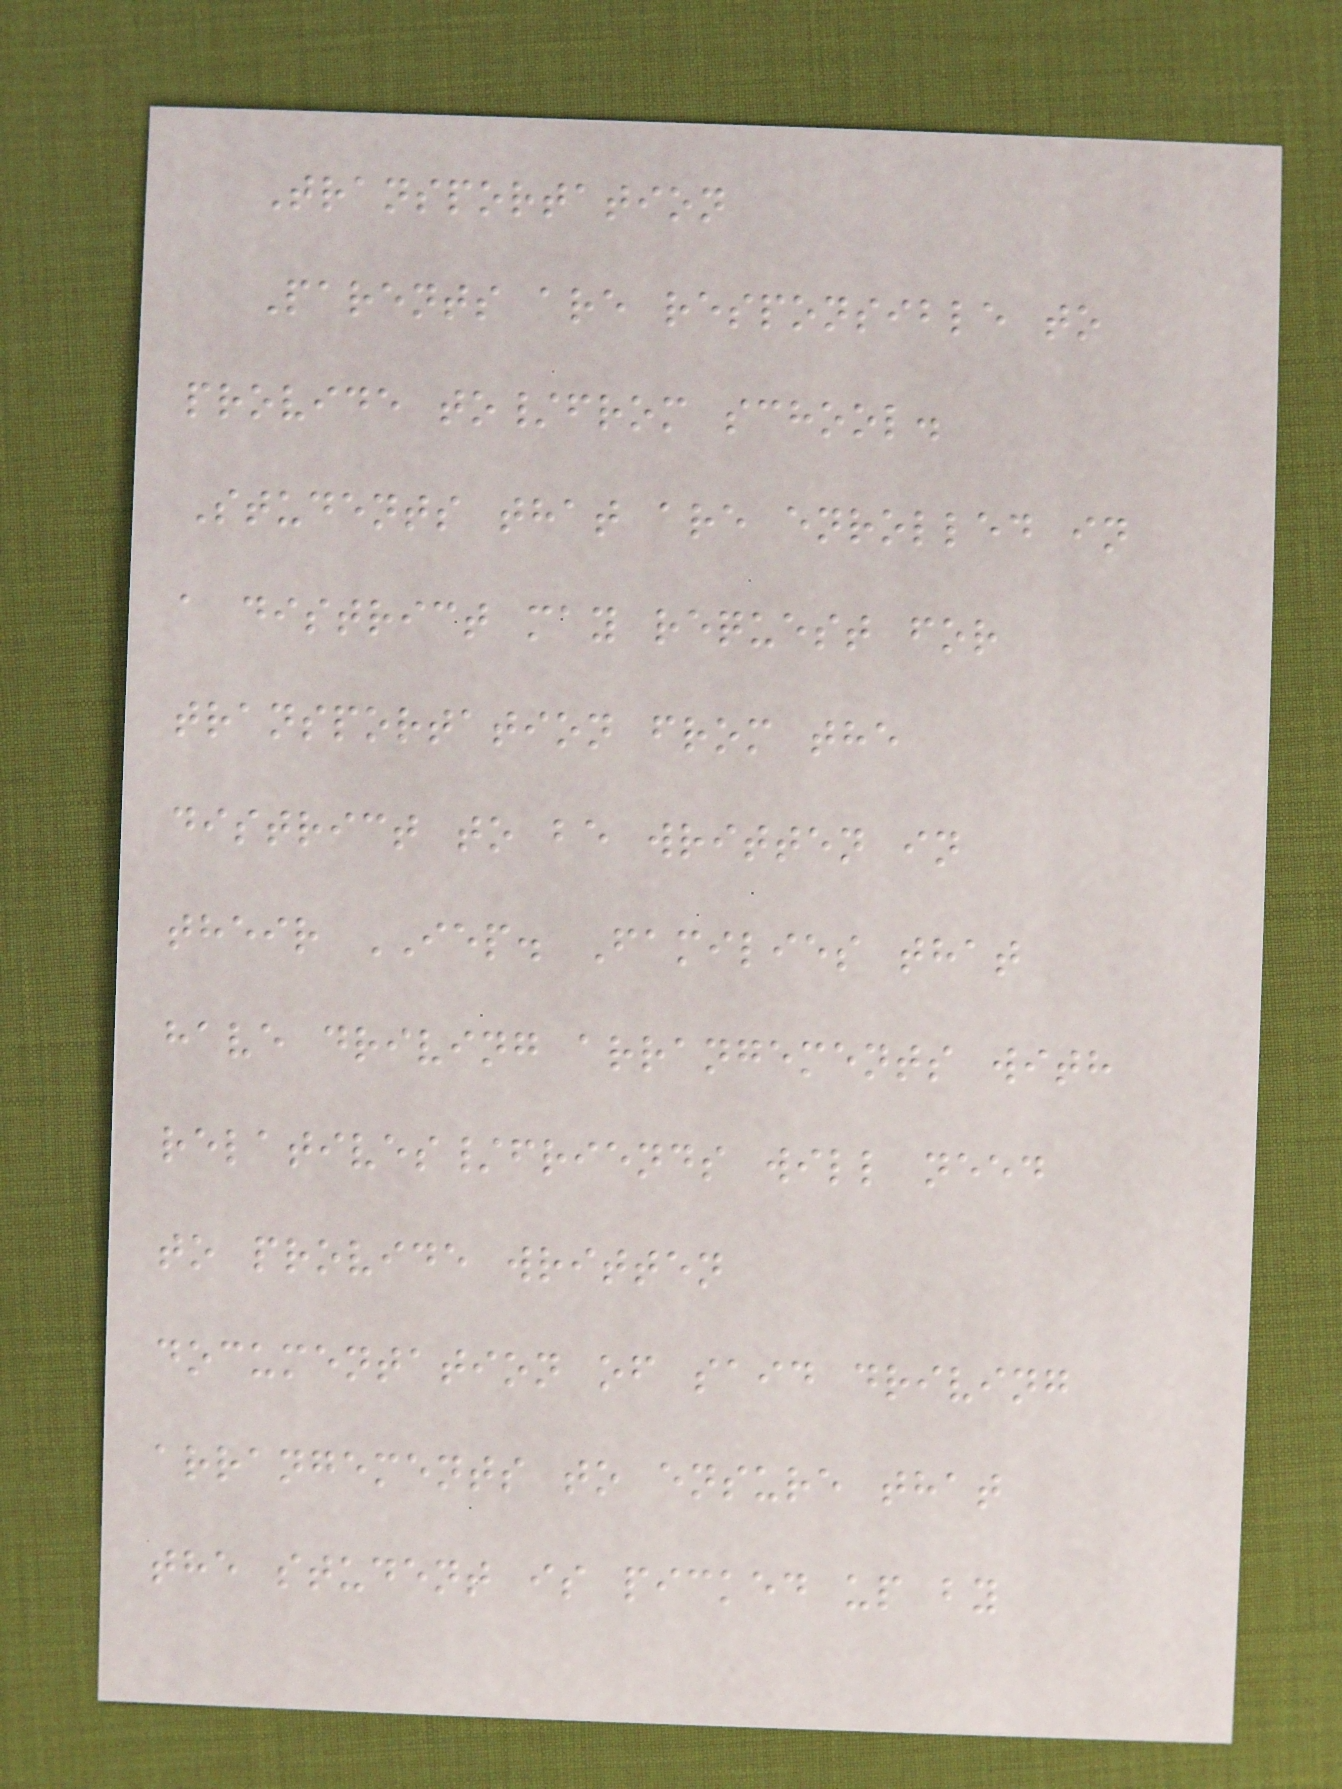Transportation
Parents are responsible to
provide to/from school.
Students that are enrolled in
a district may request for
transportation from the
district to be written in
their IEP. Families that
have driving arrangements with
relatives/friends will need
to provide written
documentation of said driving
arrangements to ensure that
the student is picked up by
